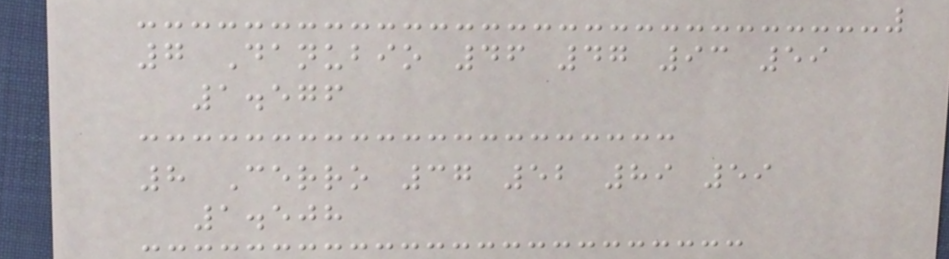7 Danubio 46 47 93 59
1.576
8 Cerro 37 52 89 59
1.508
